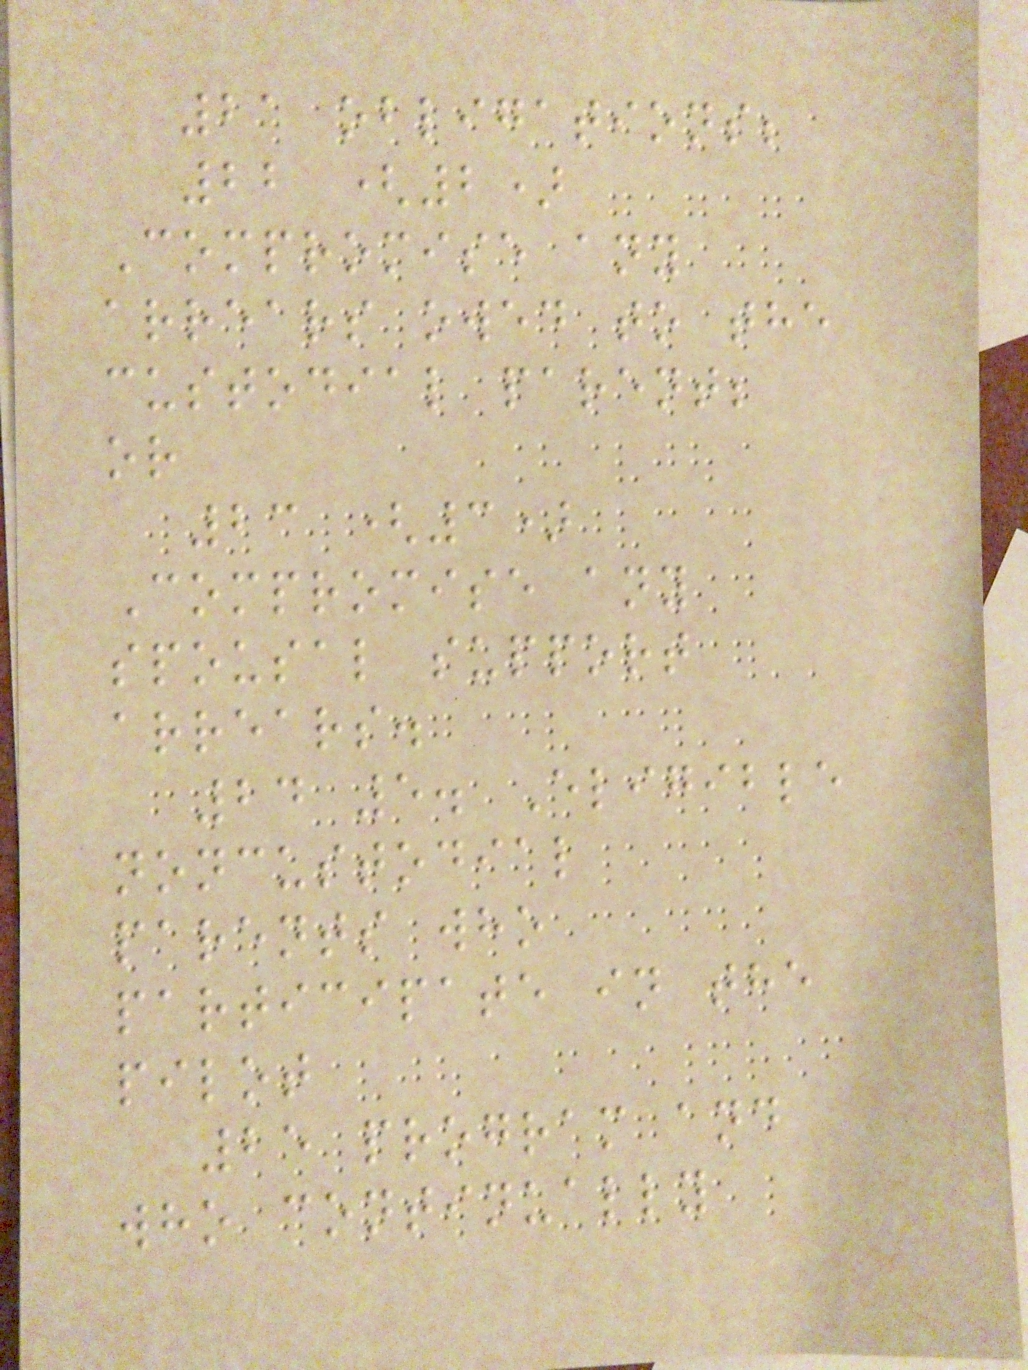21 obligations;
22 (2)
Compromise any
arrears owed to the
custodial parent;
or
23 (3)
Compromise any
spousal support
arrears.
24 5. Eligible
noncustodial
parents who
participate in the
pilot
25 program and
who continually
